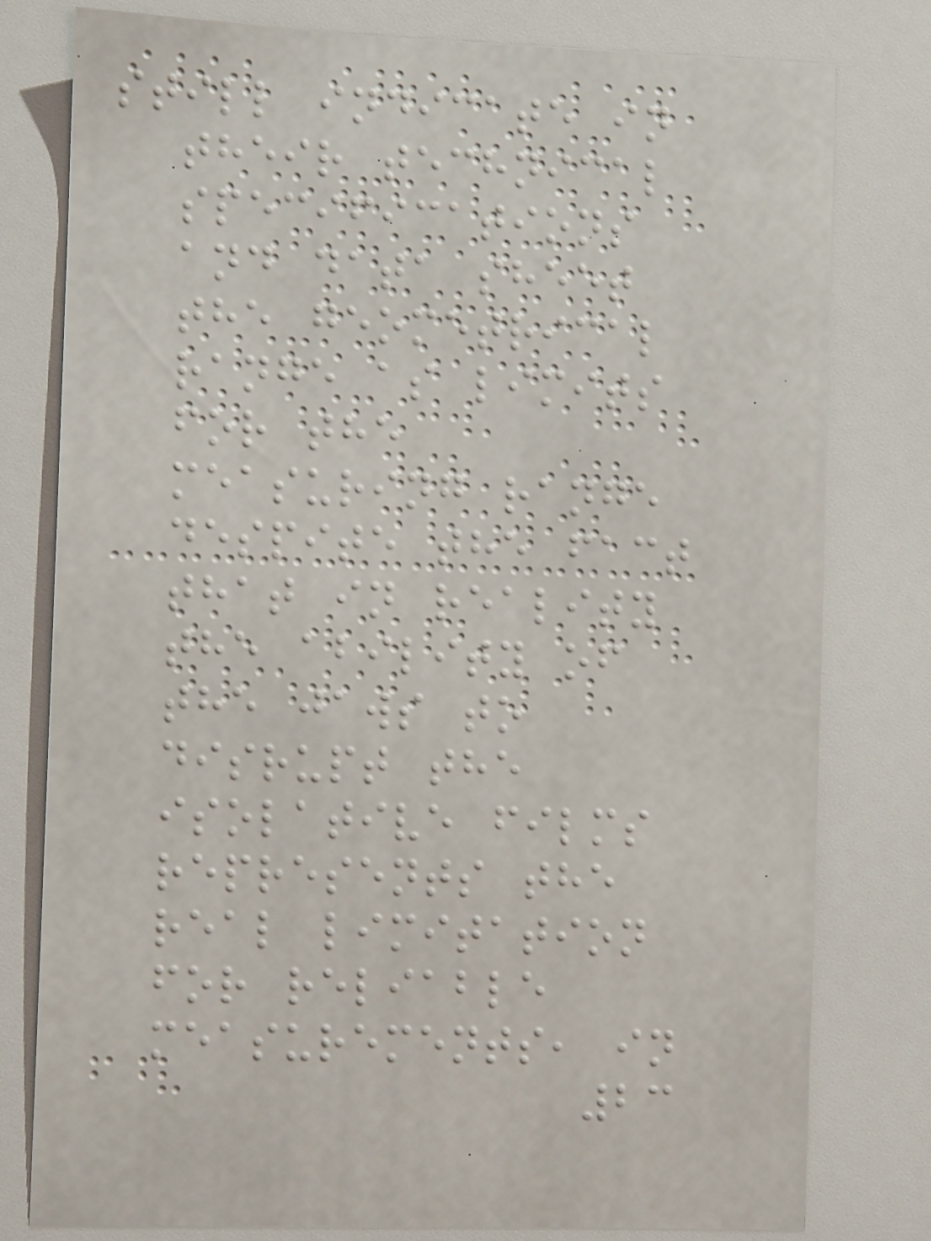still indicate in
their technical
specifications
and data sheet
the geometrical
range as limits
for the
measuring range
despite the fact
that in reality
the ability of
the jaws to
disrupt the
isolative films
represents the
real limitation
for reliable
measurements, in
23
